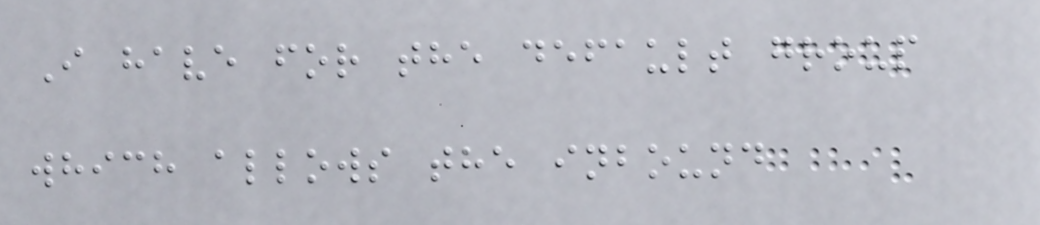I have for the default group
which allows the inbound
